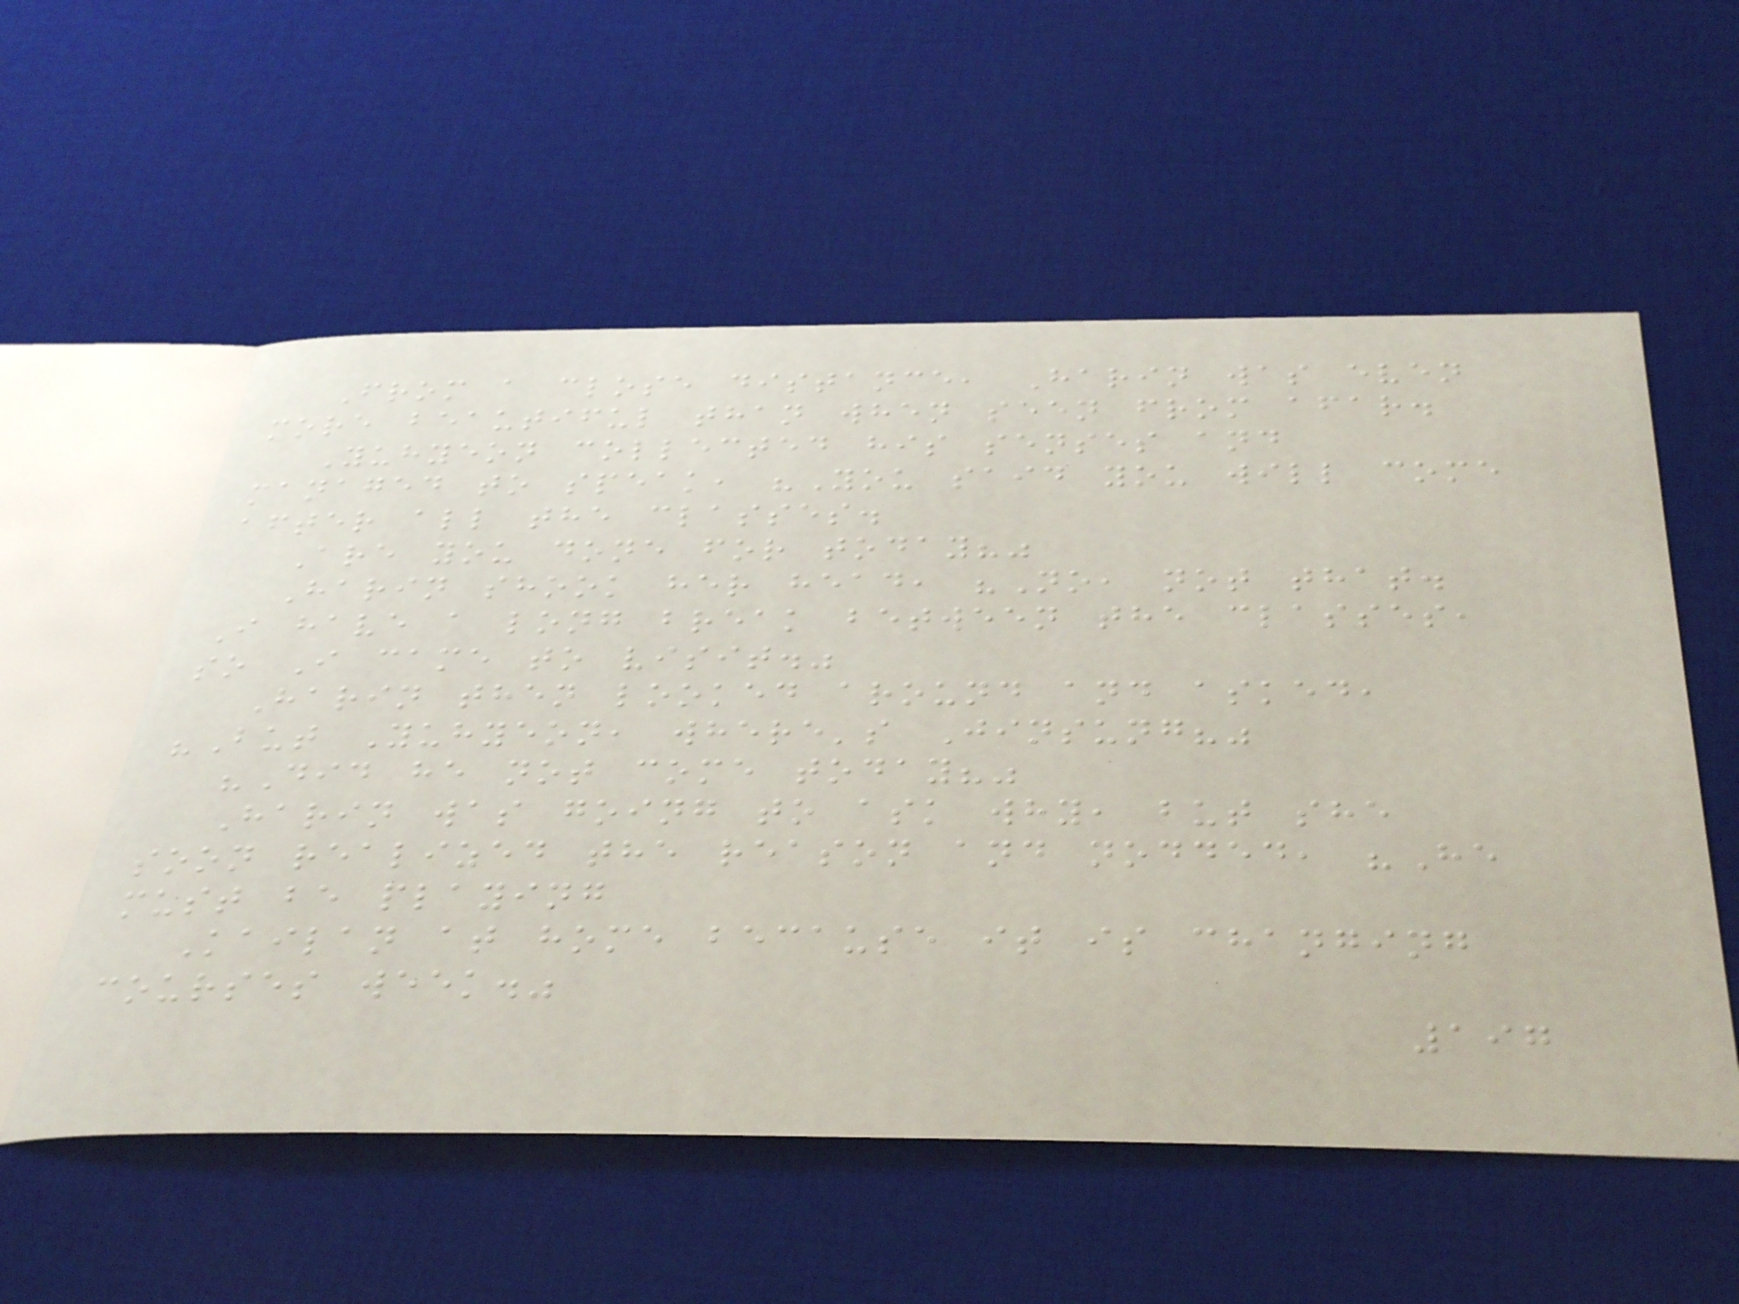From a close distance, Harin was even
more beautiful than when seen from afar.
Yuhyeon collected his senses and
managed to speak, "You said you will come
after all the classes.
Are you done for today?"
Harin shook her head, "No, not that.
I have a long break between the classes,
so I came to visit."
Harin then looked around and asked,
"But Yuhyeon, where's Jinsung?"
"Did he not come today?"
Harin was going to ask why, but she
soon realized the reason and nodded, "He
must be playing
Kailan at home because it is changing
courses week."
197
